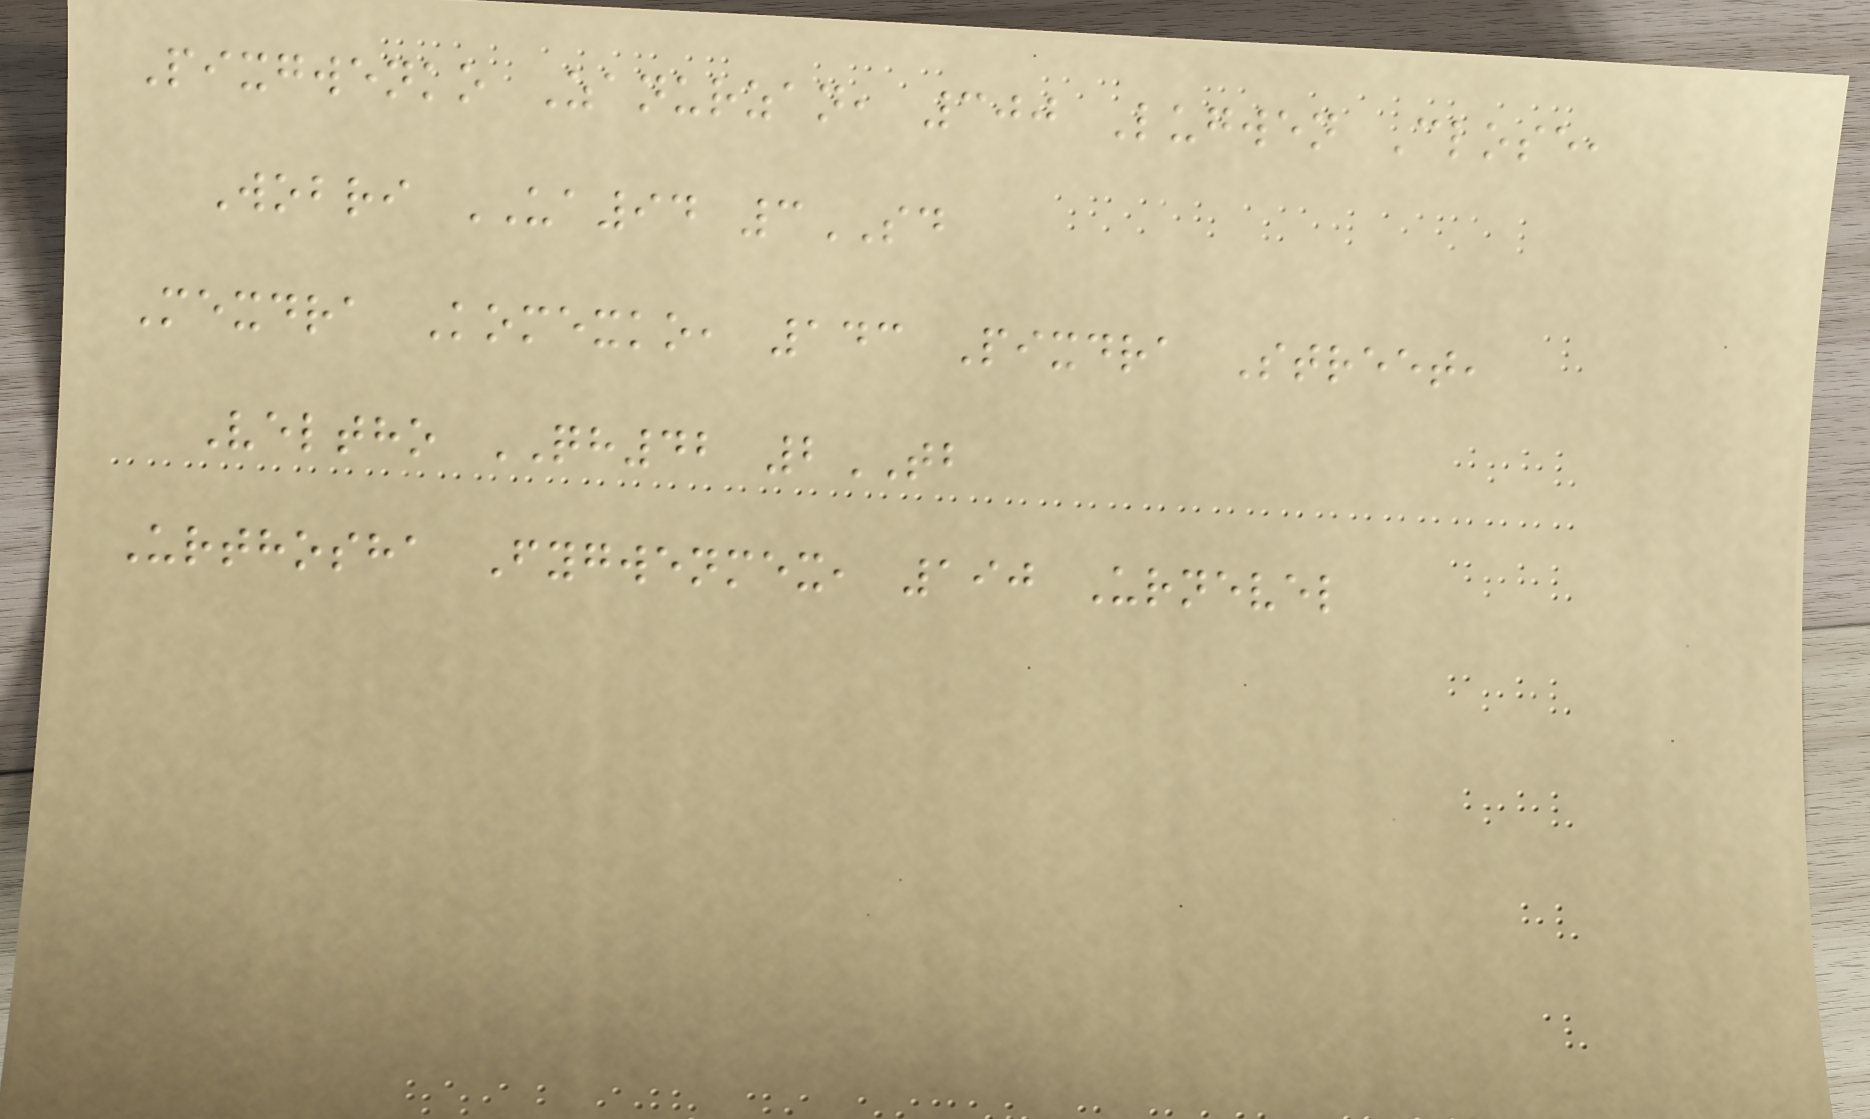Pixgwenko Zanurzan, 300 Lugwen Close,
Wobri UA94 3SD
Mexdra Komexko, 143 Pixdra Street,
Veltho QH42 2TB
Urthosha Fygwenmex, 190 Urnevel
